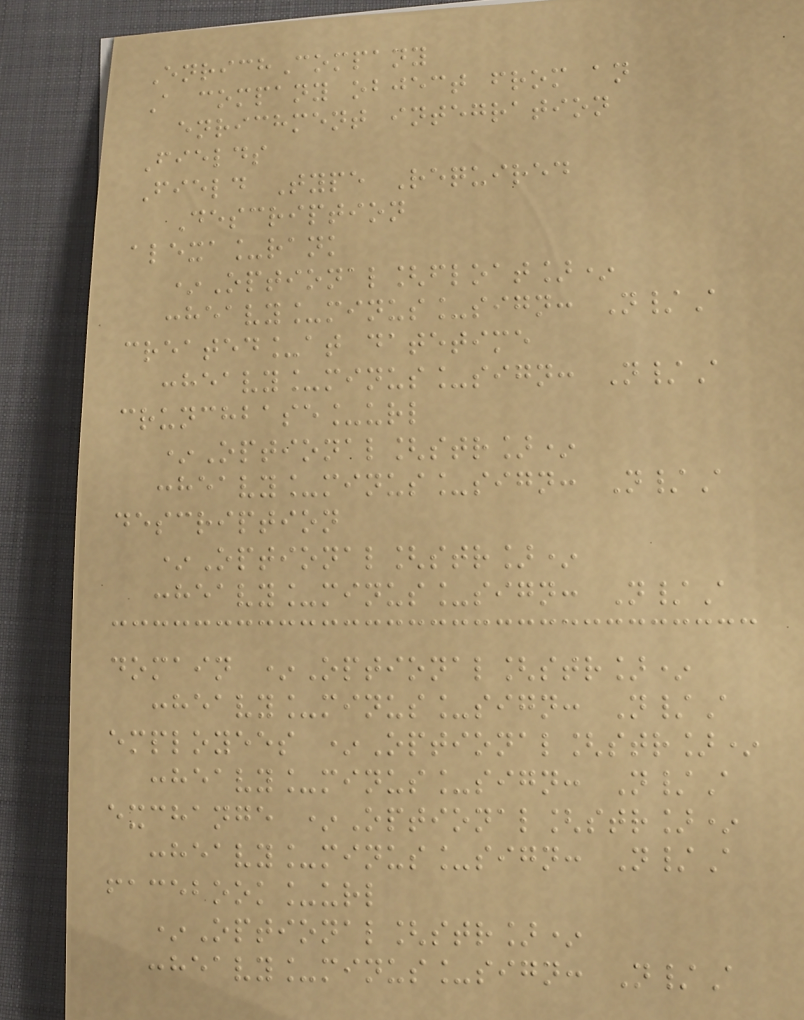EnrichCompany
A company object from an
enrichment integration
Fields
Field Type Required
Description
alexa_rank
*Optional[float]*
:heavy_minus_sign: N/A
created_at datetime
:heavy_minus_sign: N/A
crunchbase_url
*Optional[str]*
:heavy_minus_sign: N/A
description
*Optional[str]*
:heavy_minus_sign: N/A
domain *Optional[str]*
:heavy_minus_sign: N/A
employees *Optional[str]*
:heavy_minus_sign: N/A
exchange *Optional[str]*
:heavy_minus_sign: N/A
facebook_url
*Optional[str]*
:heavy_minus_sign: N/A
